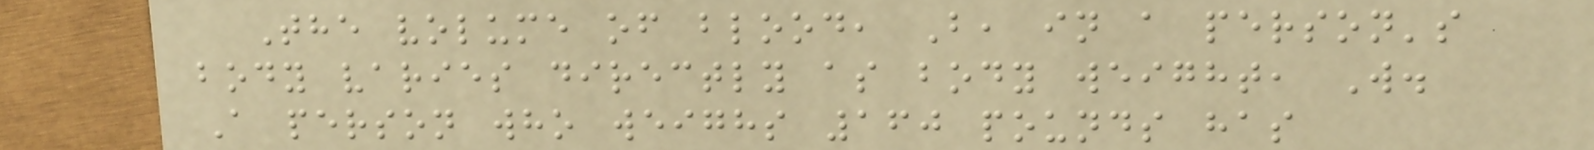The volume of blood, B, in a person's
body varies directly as body weight, W.
A person who weighs 160 pounds has
